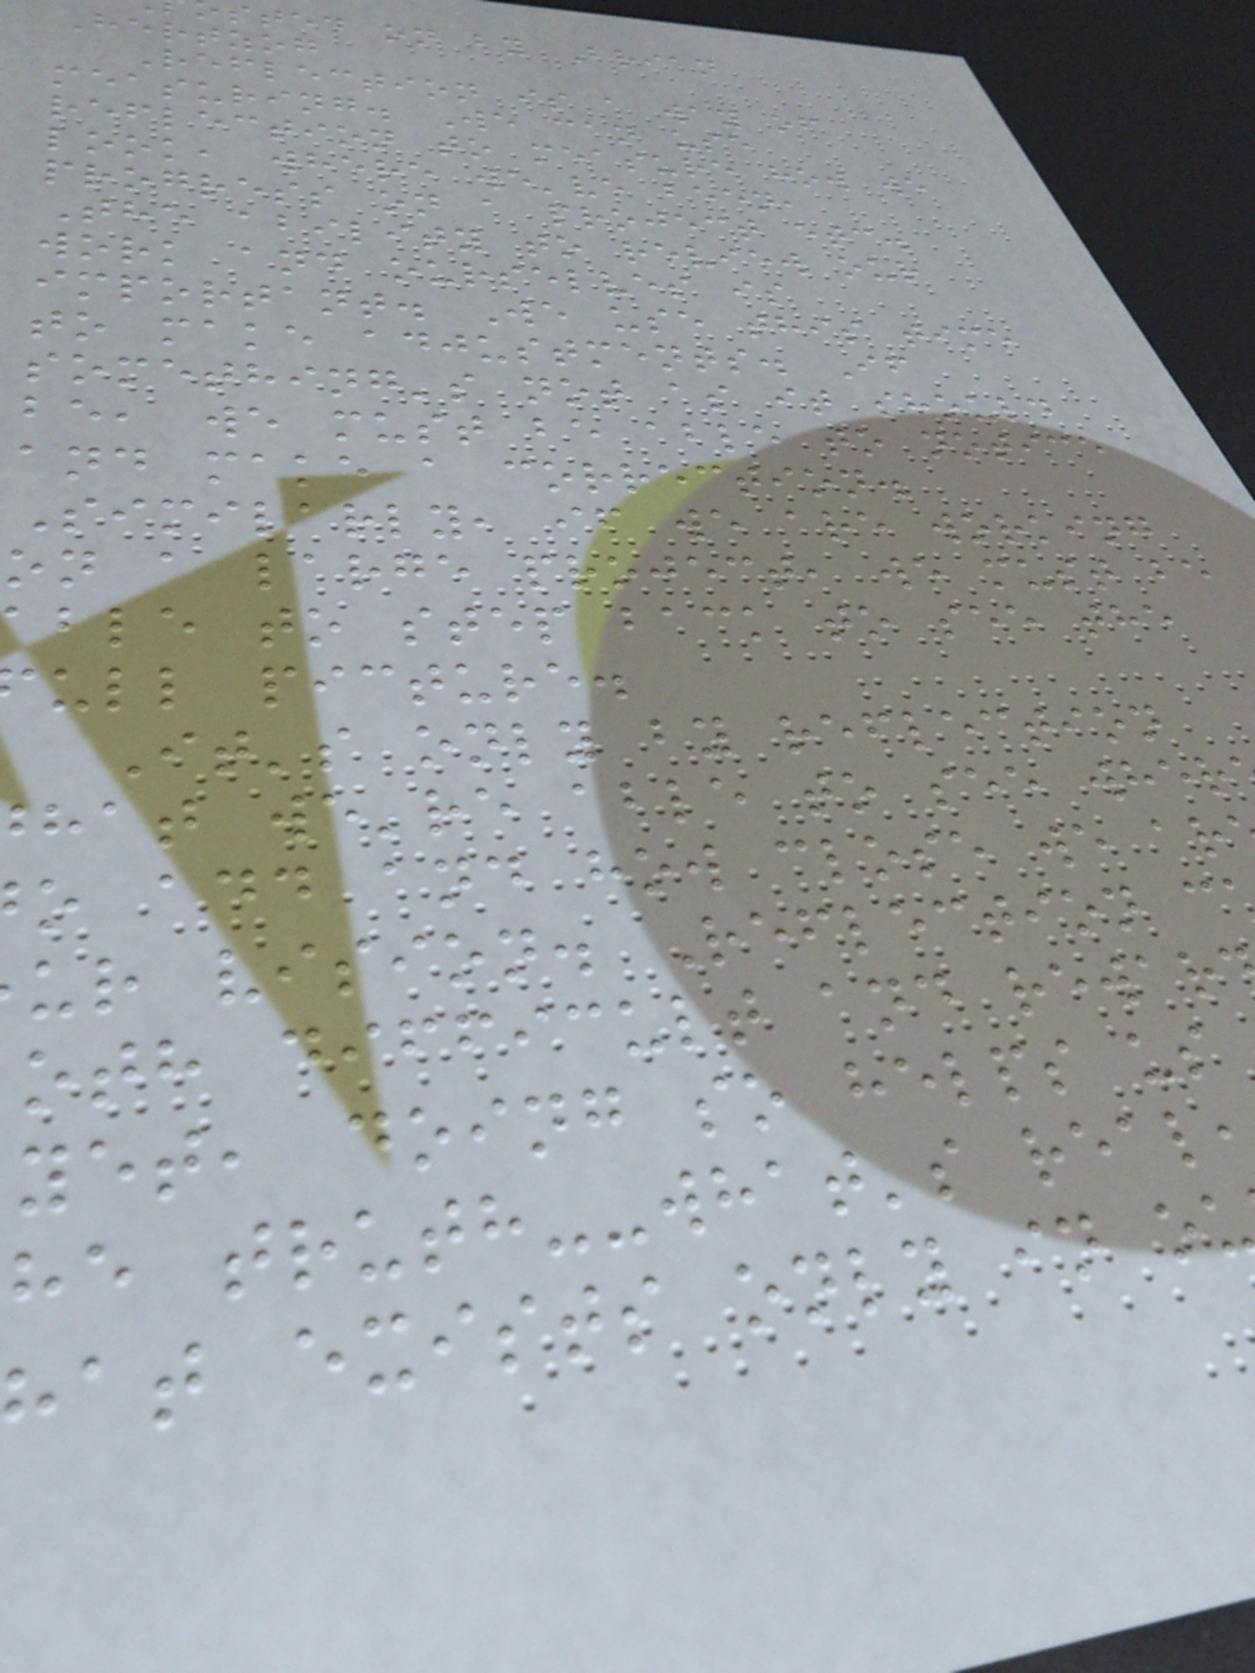sted on by Brian
Hertzog
Reflection is a way of
measuring. We can use
reflection to measure how we
look, where we've been,
progress on a project etc.
The ability to review our
work and ourselves is
important. We use this time
to make adjustments. If
something's not as it should
be, we must be able to notice
and make a correction.
Similarly, if we are working
on a large project, we must be
ble to step back to see the
ull picture.
It's only by reflection
hat we're able to see wher
o add and how close we ar
ur vision. Reflection c
oth difficult and rewar
yet, doing so helps us
he truth--what's real
at exists only in o
